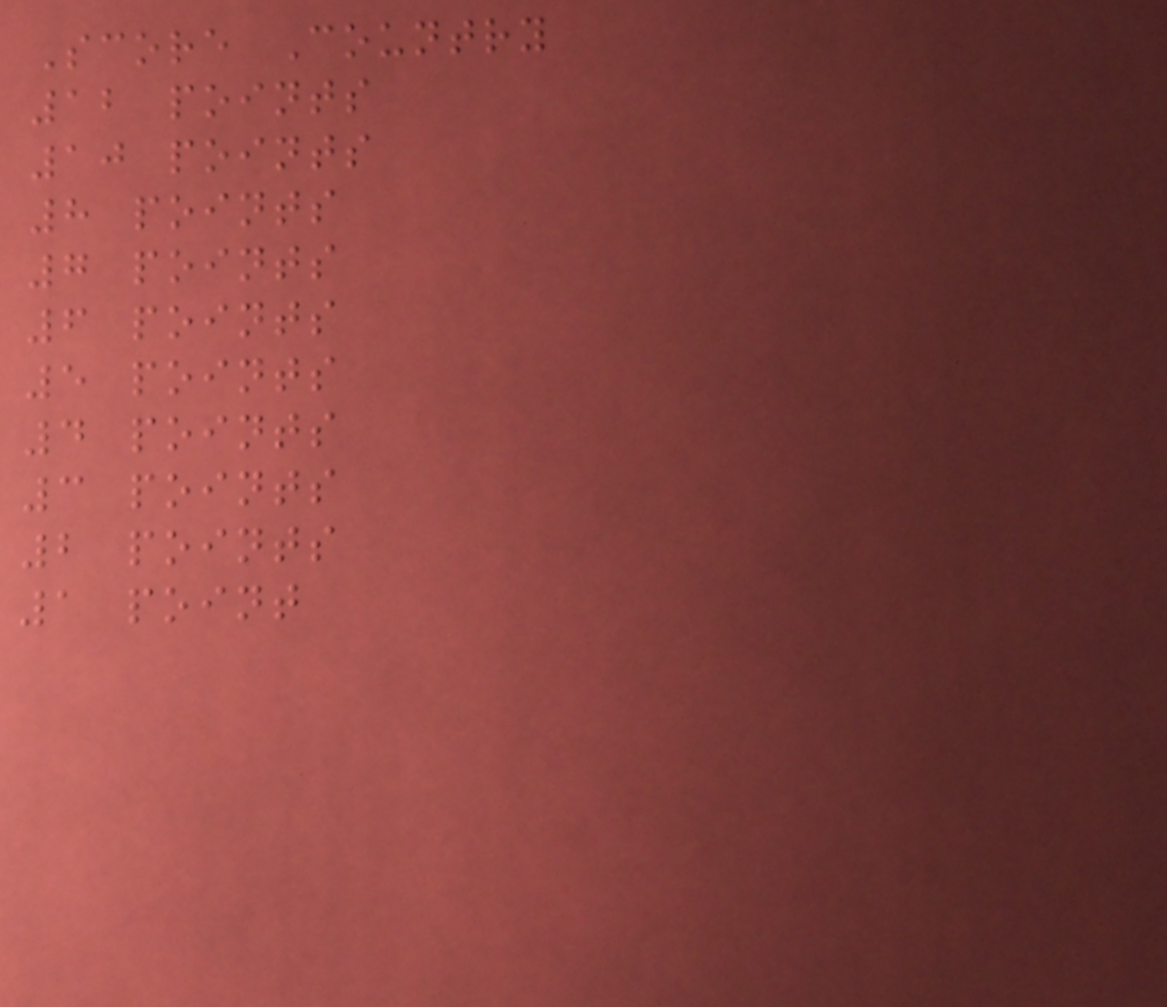Score Country
12 points
10 points
8 points
7 points
6 points
5 points
4 points
3 points
2 points
1 point
